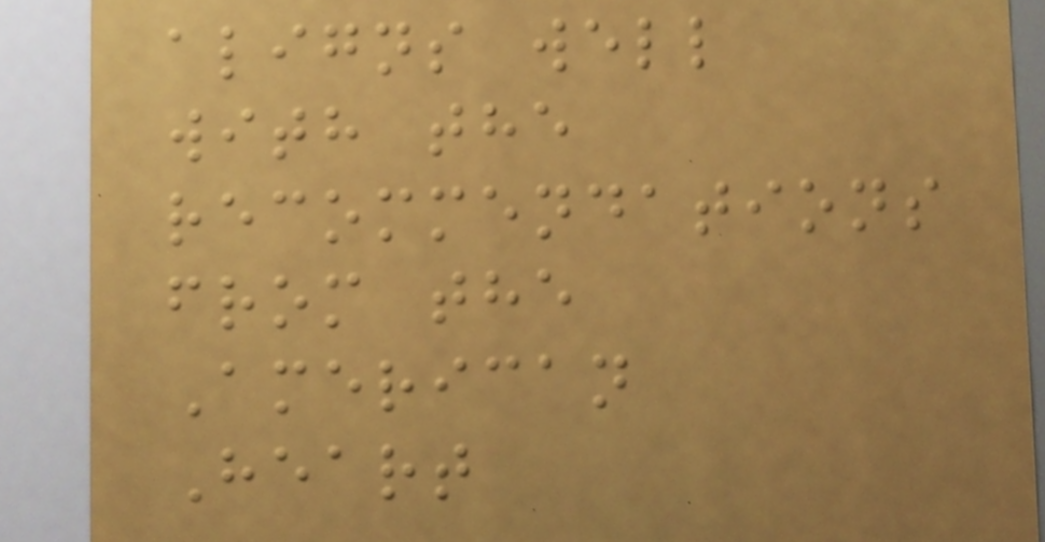aligns well
with the
recommendations
from the
American
Heart
